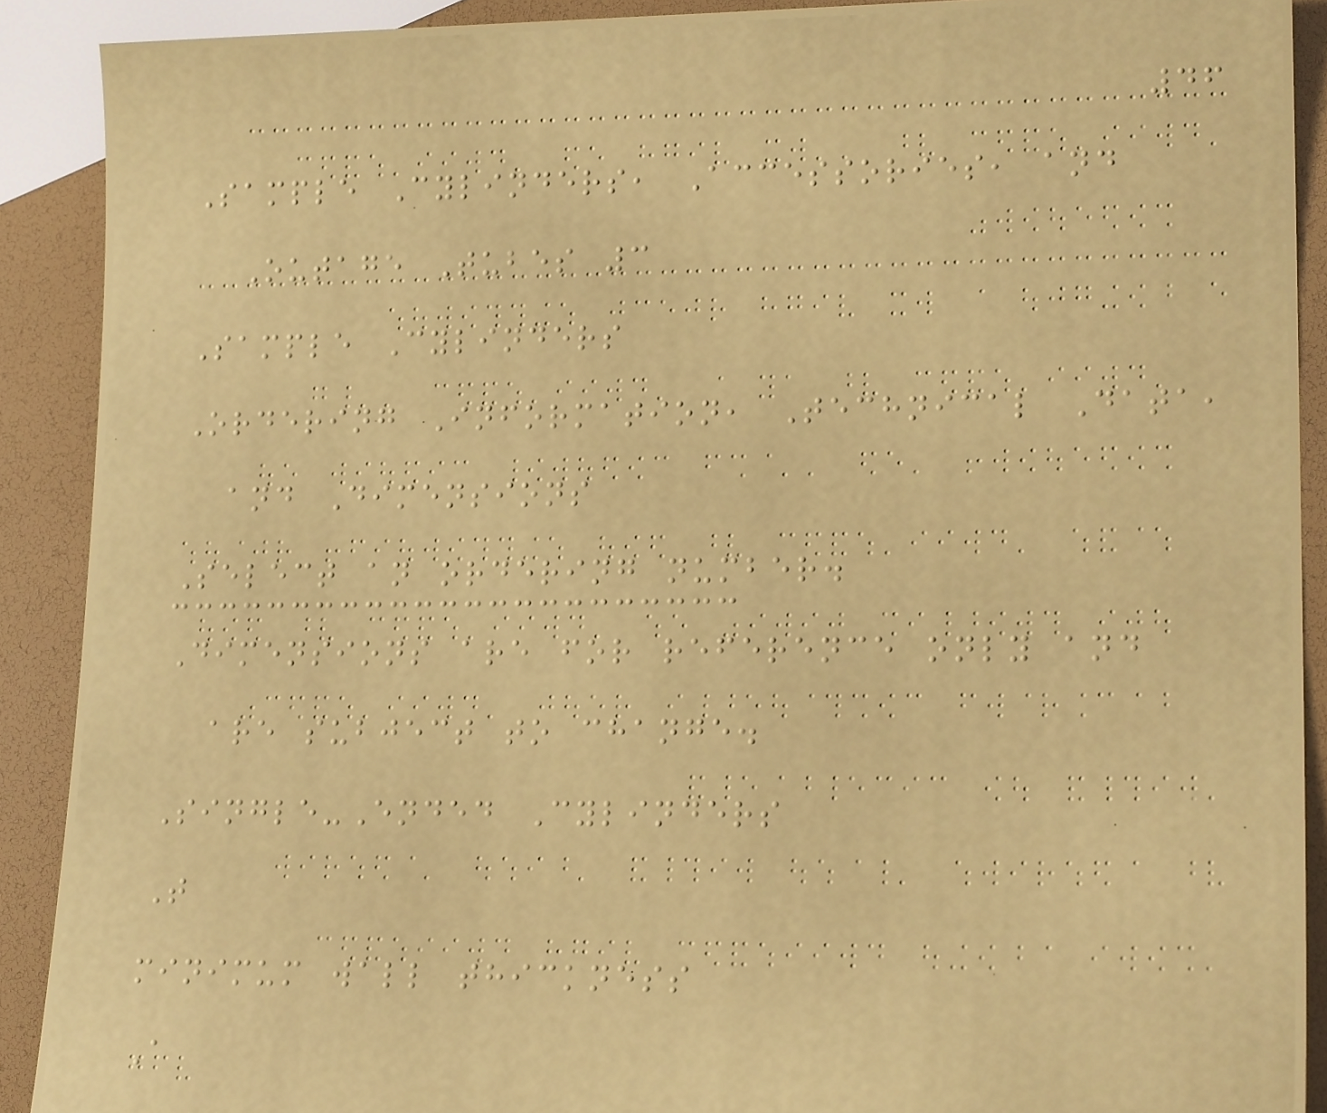46
Sample Cylinders, Accessories, and
Outage Tubes 3
Sample Cylinders
Ordering Information, Technical Data,
and Dimensions
Select an ordering number.
Dimensions are for reference only and
are subject to change.
Single-Ended Cylinders
T
minimum wall thickness
A
